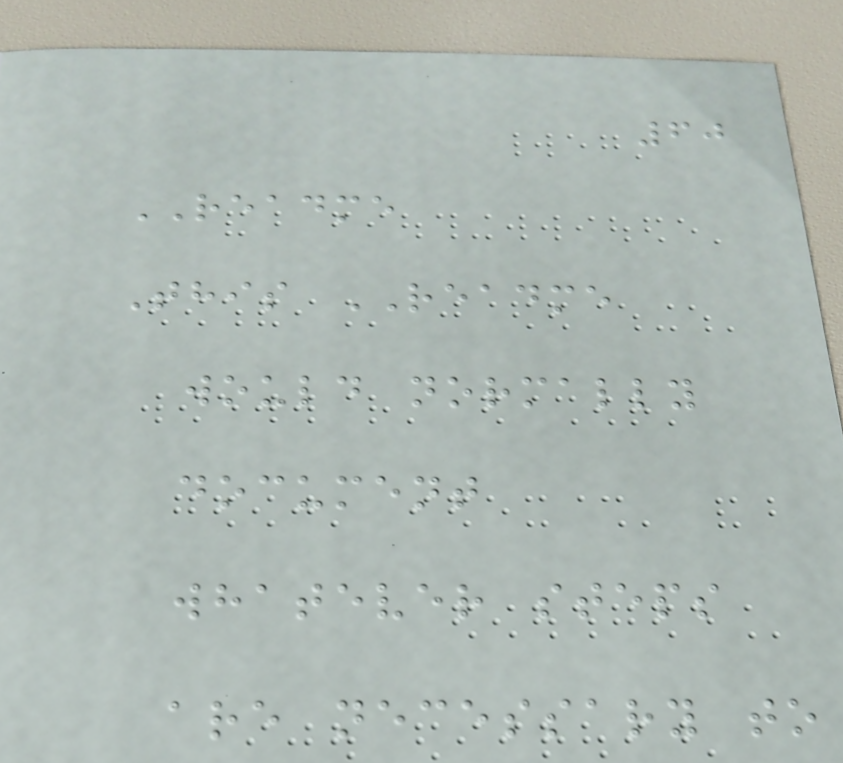60
README
This README
would normally
document
whatever steps
are necessary to
